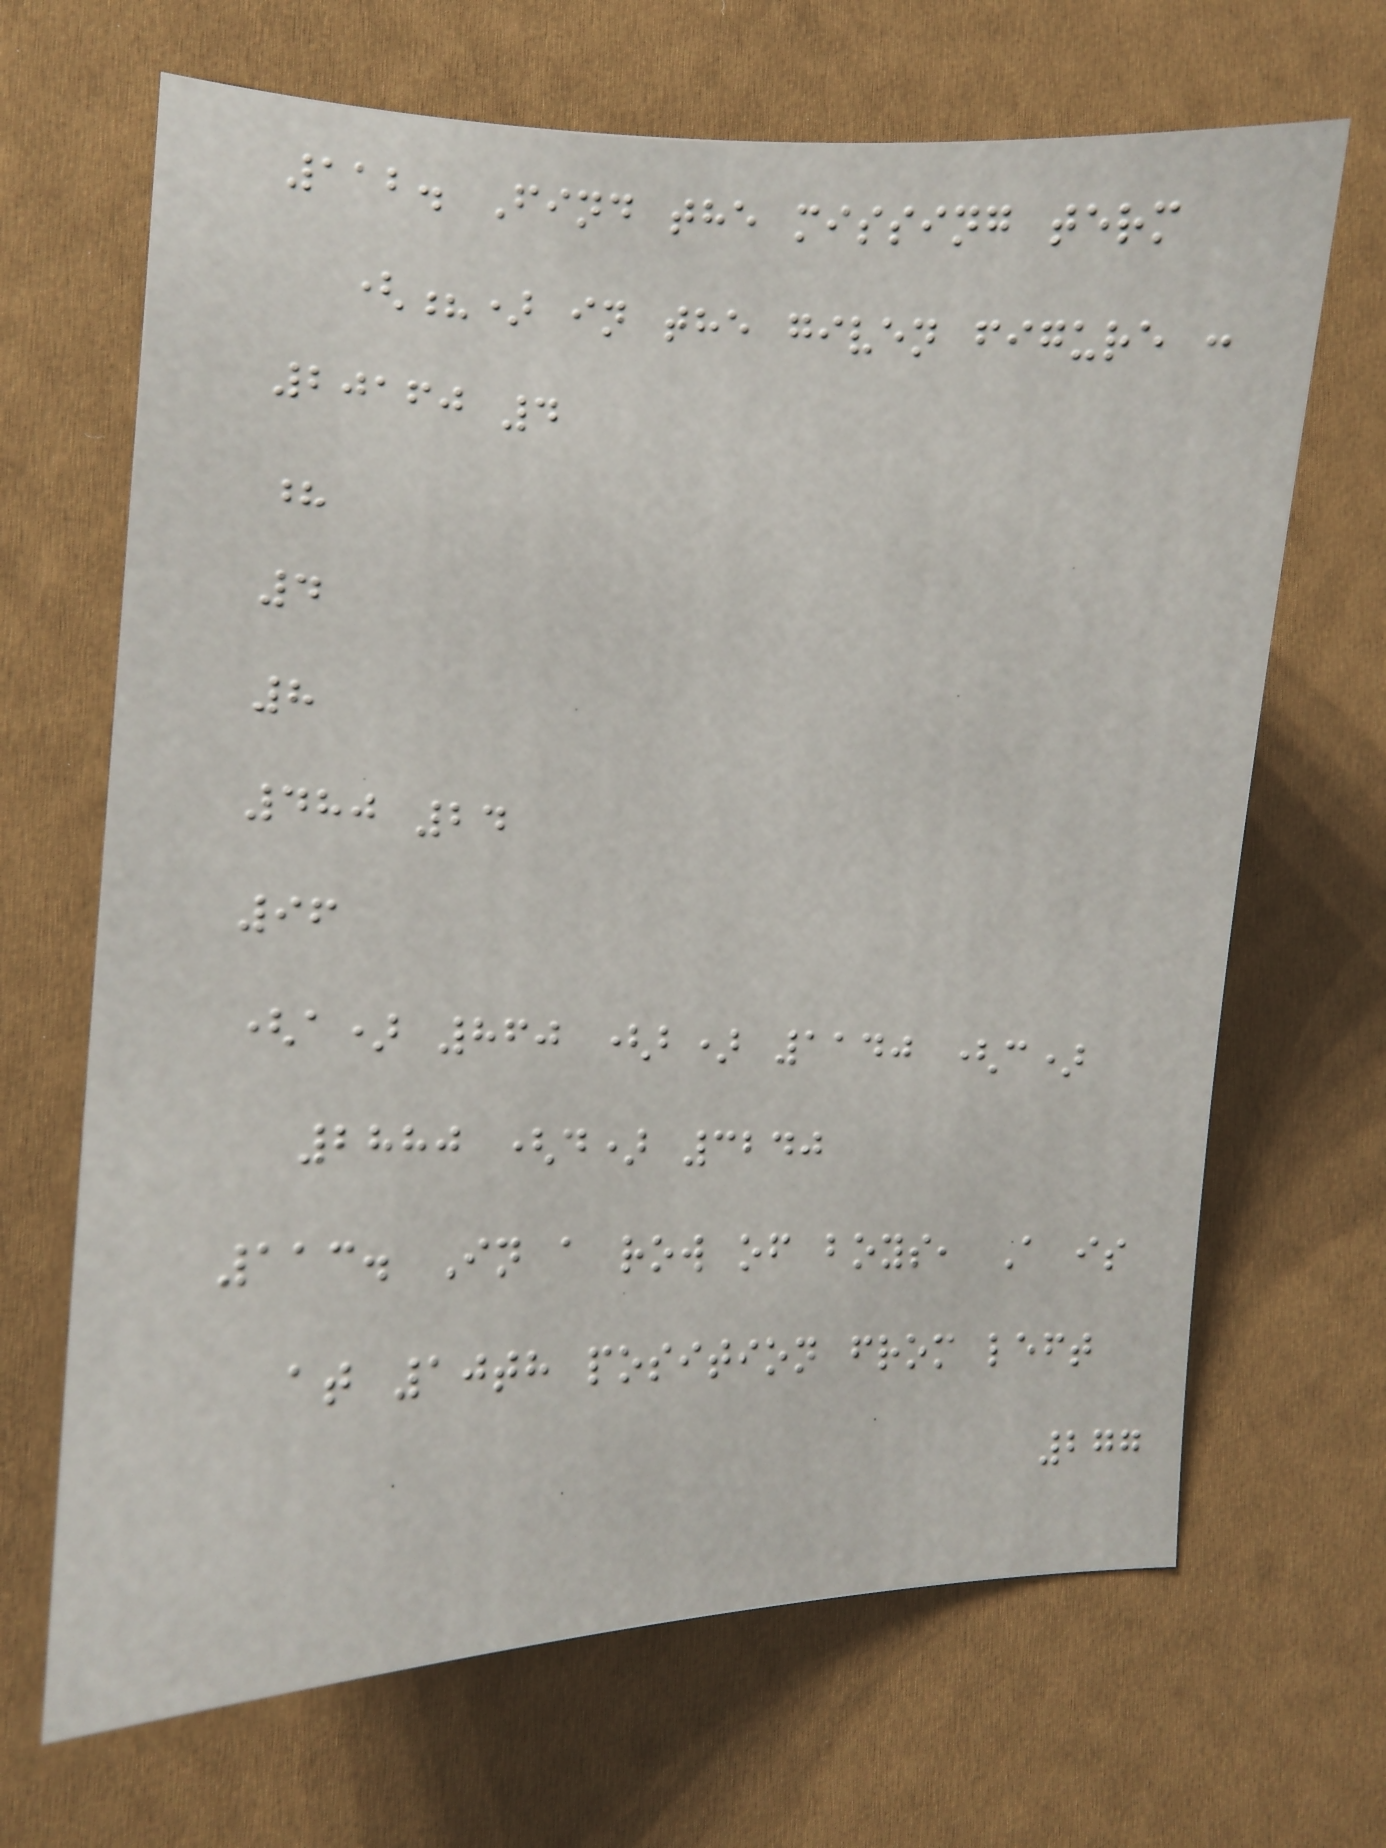112. Find the missing term
(?) in the given figure :
20160 4
?
4
8
480 24
96
(a) 860 (b) 1140 (c)
2880 (d) 3240
113. In a row of boys, A is
at 10th position from left
277
